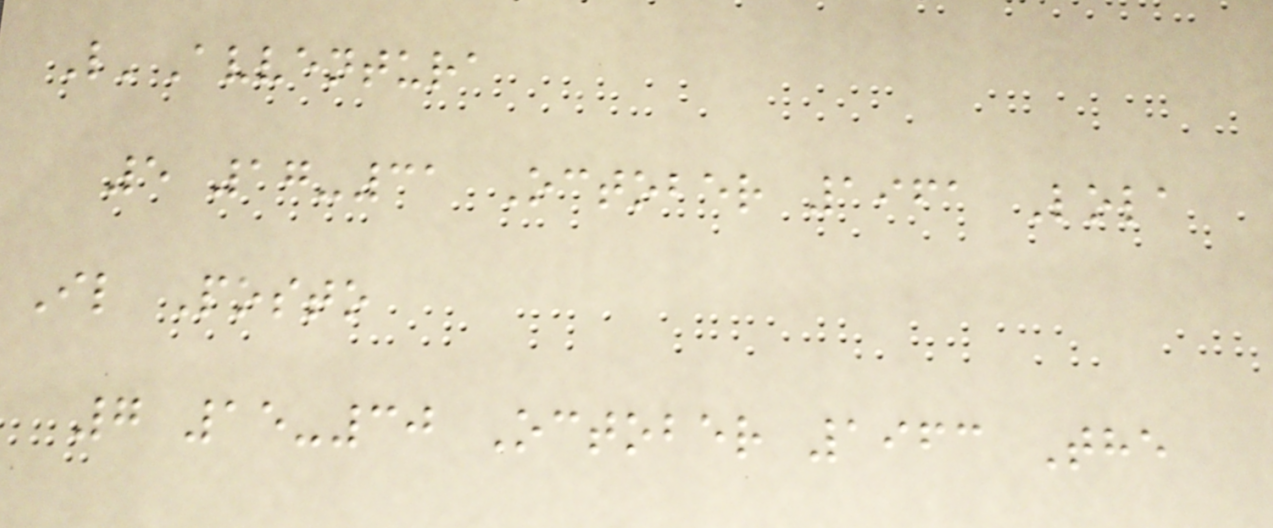L'Avventura
5 17-31 October 1961 Lola
Il Posto
7 15-30 October 1963 The
